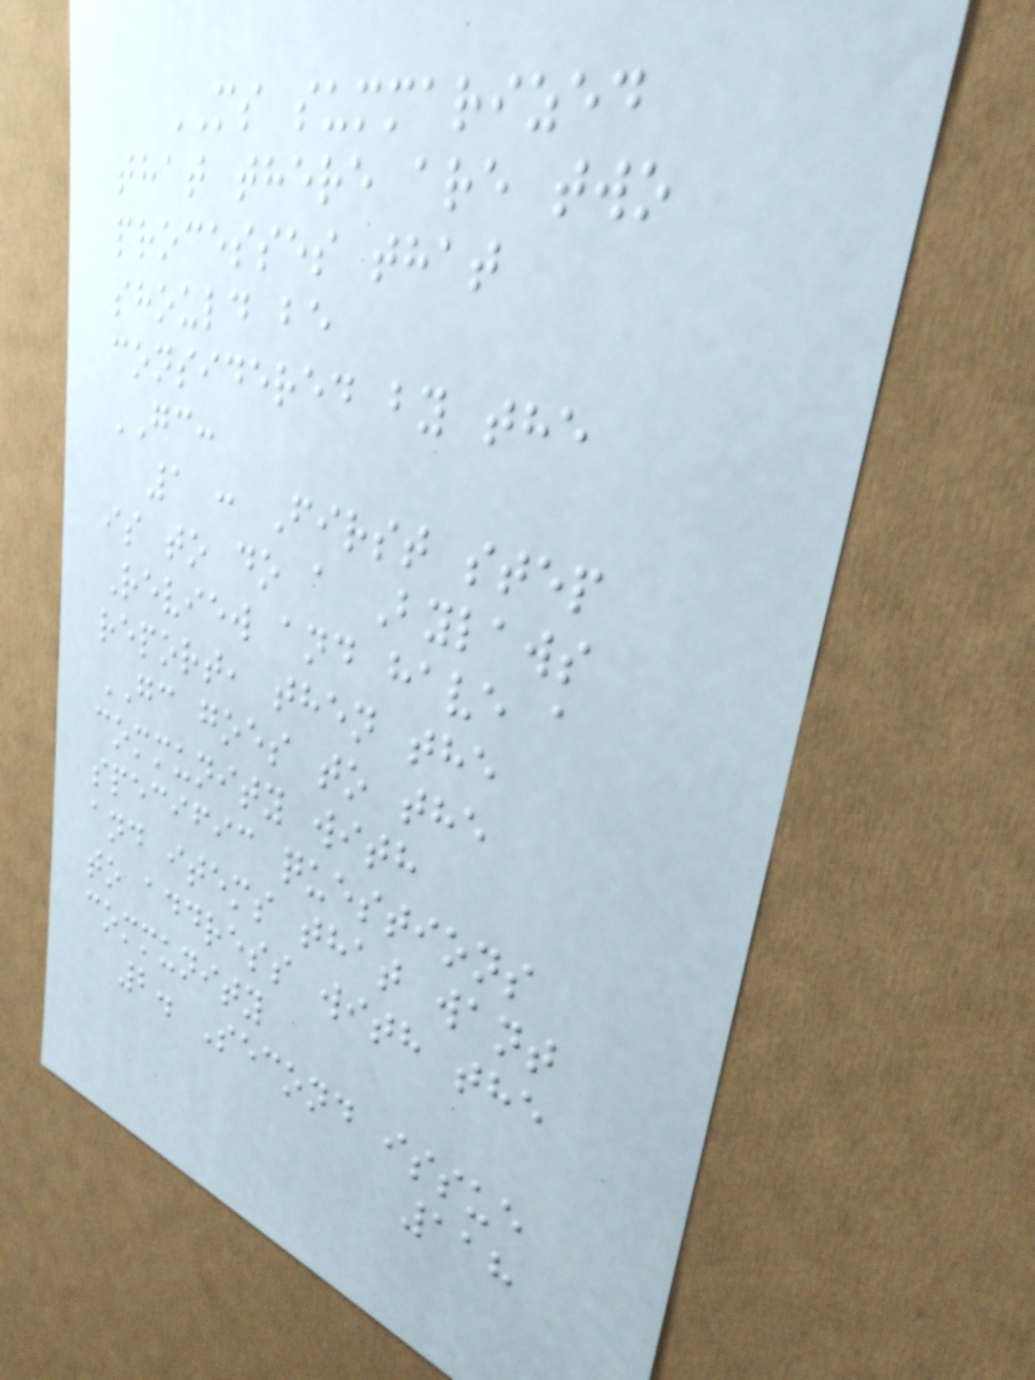MS summarized
that there are two
processes that
should be
considered by the
GC:
1 : First step
is to do a Bylaws
Review and have a
report, then the
GC goes to the
community with
specific questions
and items that want
to address with the
community
2. Second issue
118
